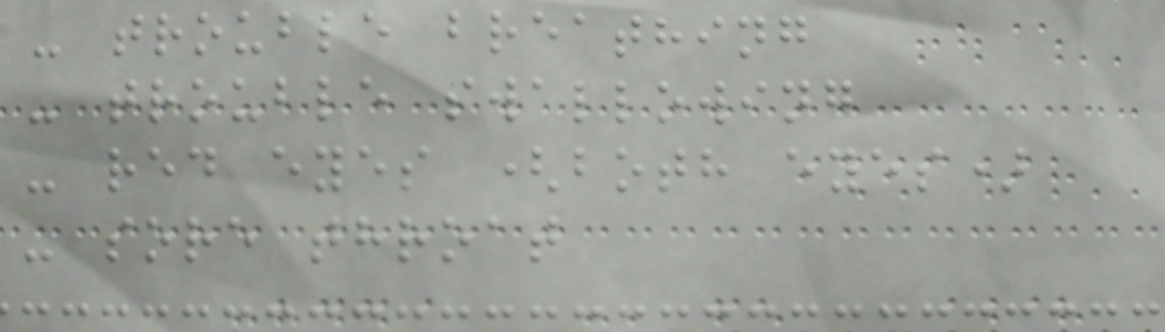- trouble breathing
- trouble swallowing
- red eyes (both eyes)
- sore throat
